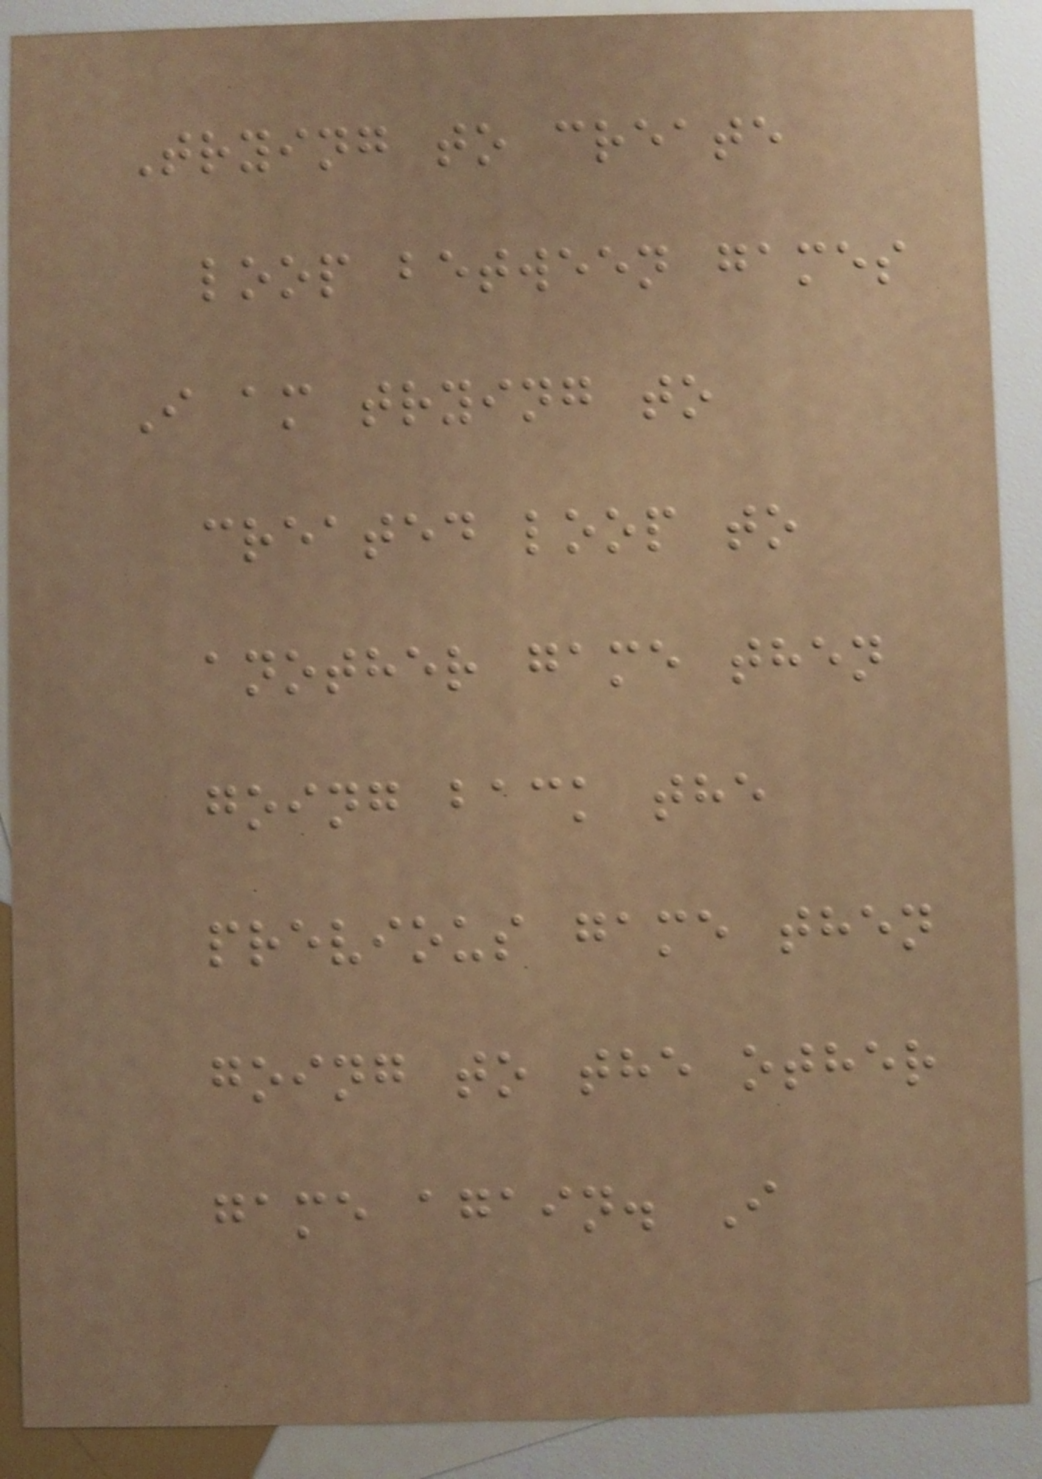Trying to create
loop between games
I am trying to
created loop to
another game then
going back the
previous game then
going to the other
game again. I
